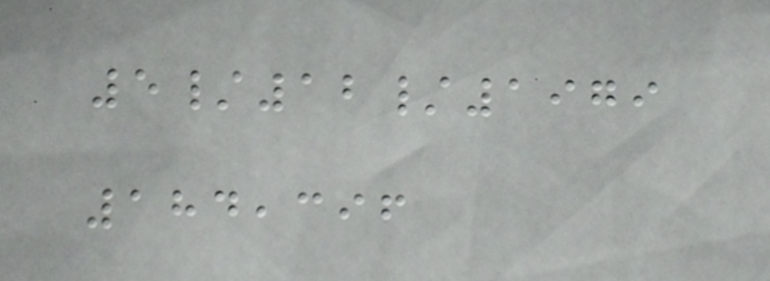5/12/1979
184,396
